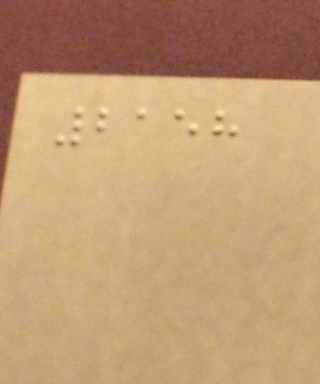2158
